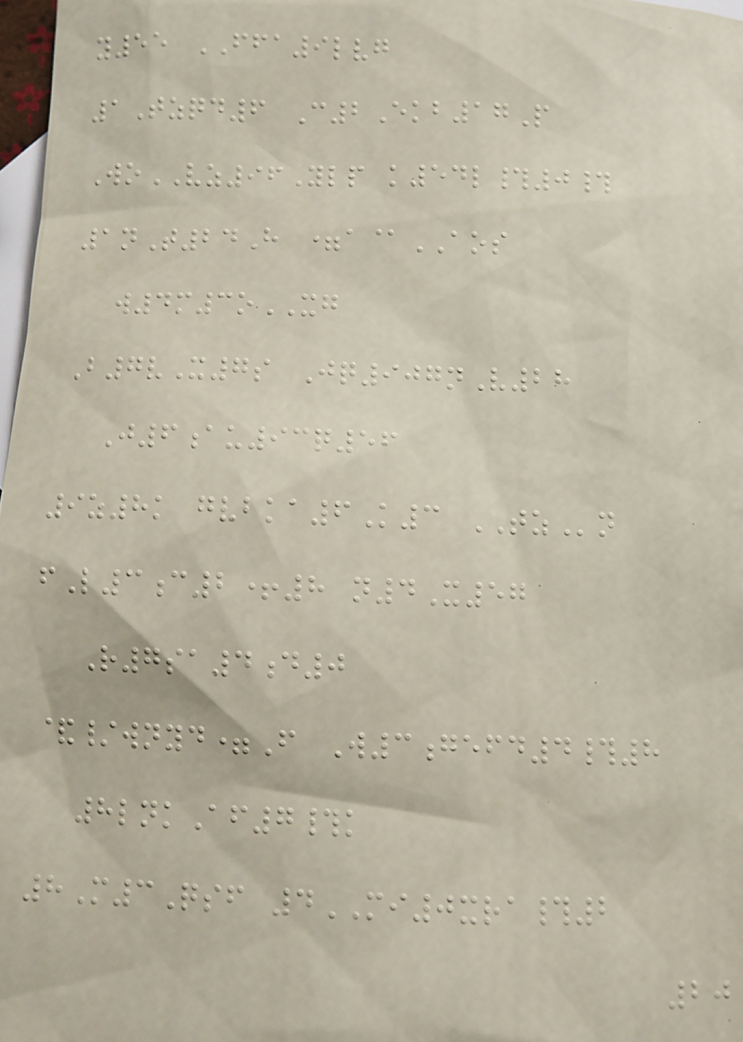y55 FFA9lvg
1Tzqd6 C2Ekb17P
WoVZ96Ylp k54l#0#
1nT24H =a@AOS
w4m3oXG
B7vX7s Jq907nV28
J6au93q56
9z8k gvbka6K3 TZn
fL3c2+8 n4X57
R7sa4d0
&/wnyd=F W3gefd4#8
8lnkAf7#k
8M3Qsf 4MI0xra#2
20
